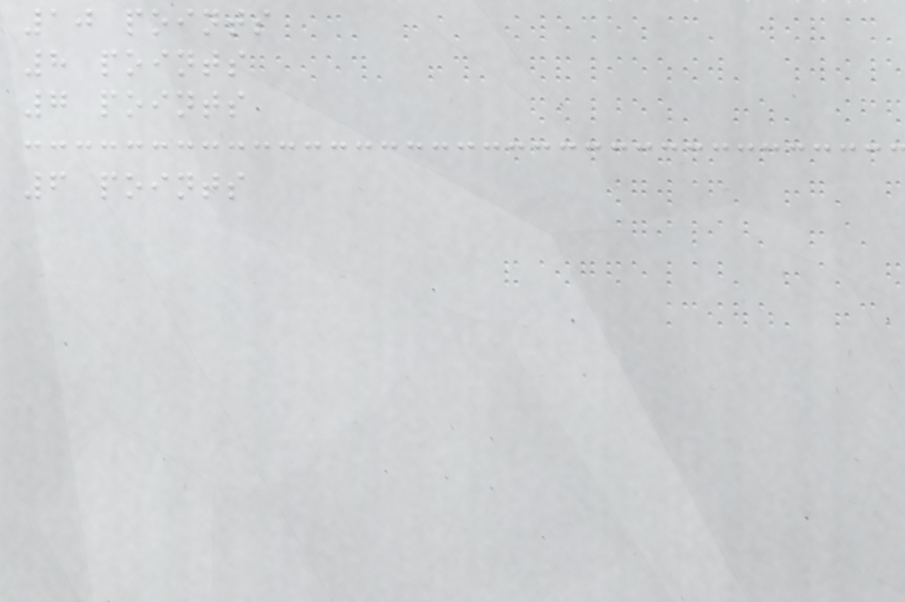10 points
8 points
7 points
6 points
